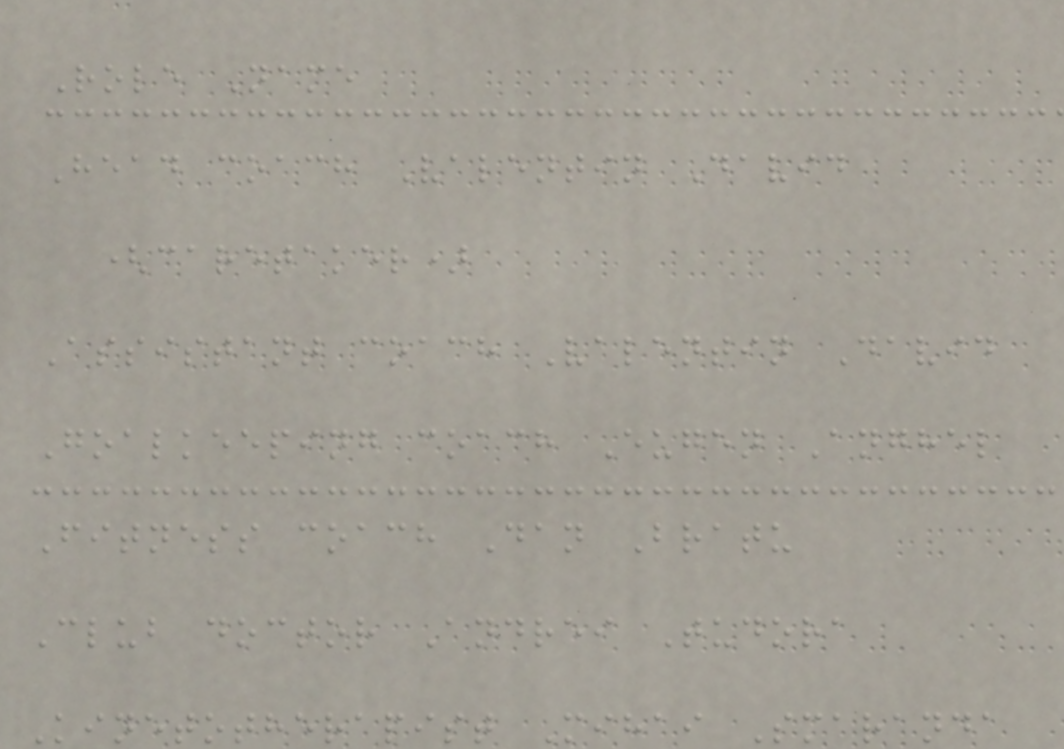Role Name
Head coach Valentin David
(caretaker)
Assistant coach Valentin David
Goalkeeping coach Eugen Anghel
Fitness coach Dan Bratu
Club doctor Andrei Tudora
Kinetotherapist Mihai Smaranda
